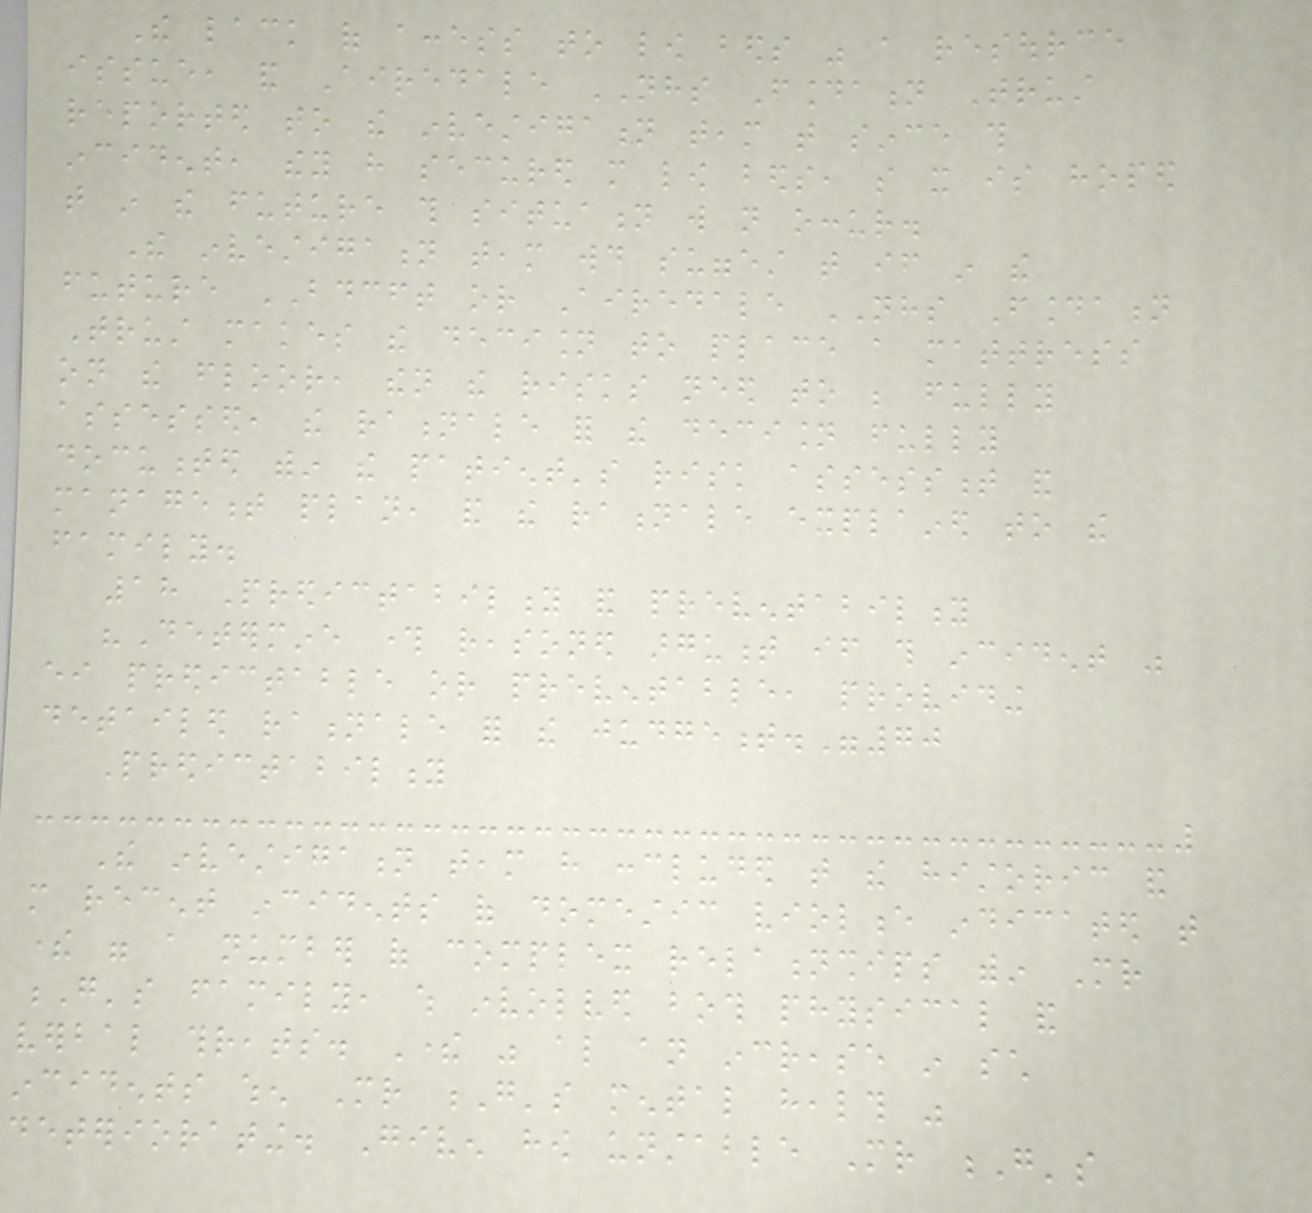The lack of access to low beds was a resource
issue, and Airedale NHS Foundation Trust
reported to the investigation team that since this
incident, they have secured more low beds, so it is hoped
that in the future this situation will not occur.
The investigation team would suggest that if in the
future BDCFT or Airedale NHS Foundation
Trust makes the decision to place a mattress
on the floor, then the risks need to be fully
assessed, the rationale for the decision fully
documented within the patient's risk assessment and
management plan, and the rationale explained to the
family.
18 Predictability and preventability
"Determine through reasoned argument if this incident was
either predictable or preventable, providing
detailed rationale for the judgement."70
Predictability
The investigation team have concluded that the historic and
more recent incidents of domestic violence indicated that
there were a number of complex relationships within Mr
G's family, which involved both physical and
verbal threats. There was also an increase in such
incidents when Mr G's mental health was
deteriorating. Given how unstable Mr G's
